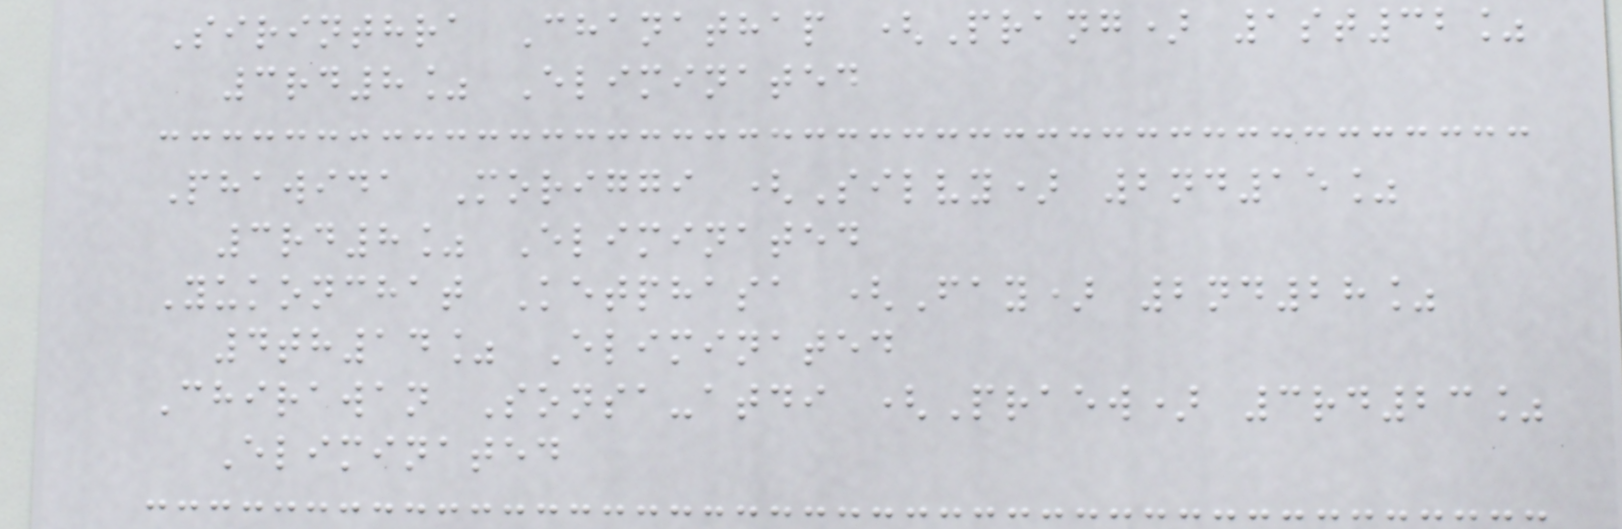Sirinthra Chanathap (Prang) 1st32%
3rd8% Eliminated
Phawida Moriggi (Silvy) 2nd15%
3rd8% Eliminated
Yukonchat Ketphasa (Fay) 2nd28%
4th14% Eliminated
Chirawan Sonsa-atdi (Praew) 3rd23%
Eliminated
